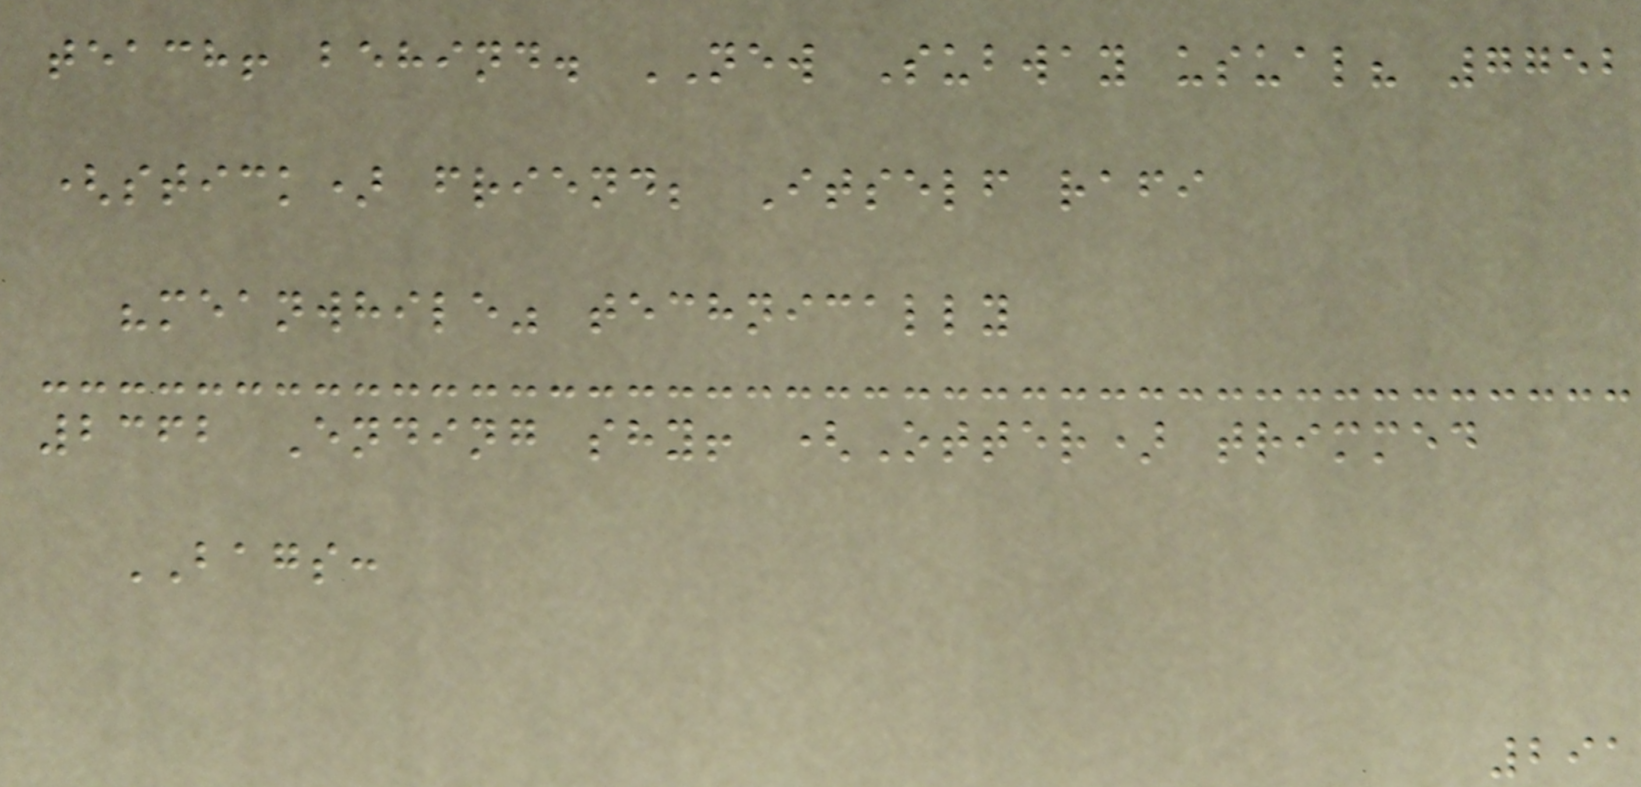teach! behind. NEW Subway usual? 7752
(stick) friend; Itself rafi
"meanwhile" technically
2362 Ending shy! (Otter) trimmed
BAGS:
291
